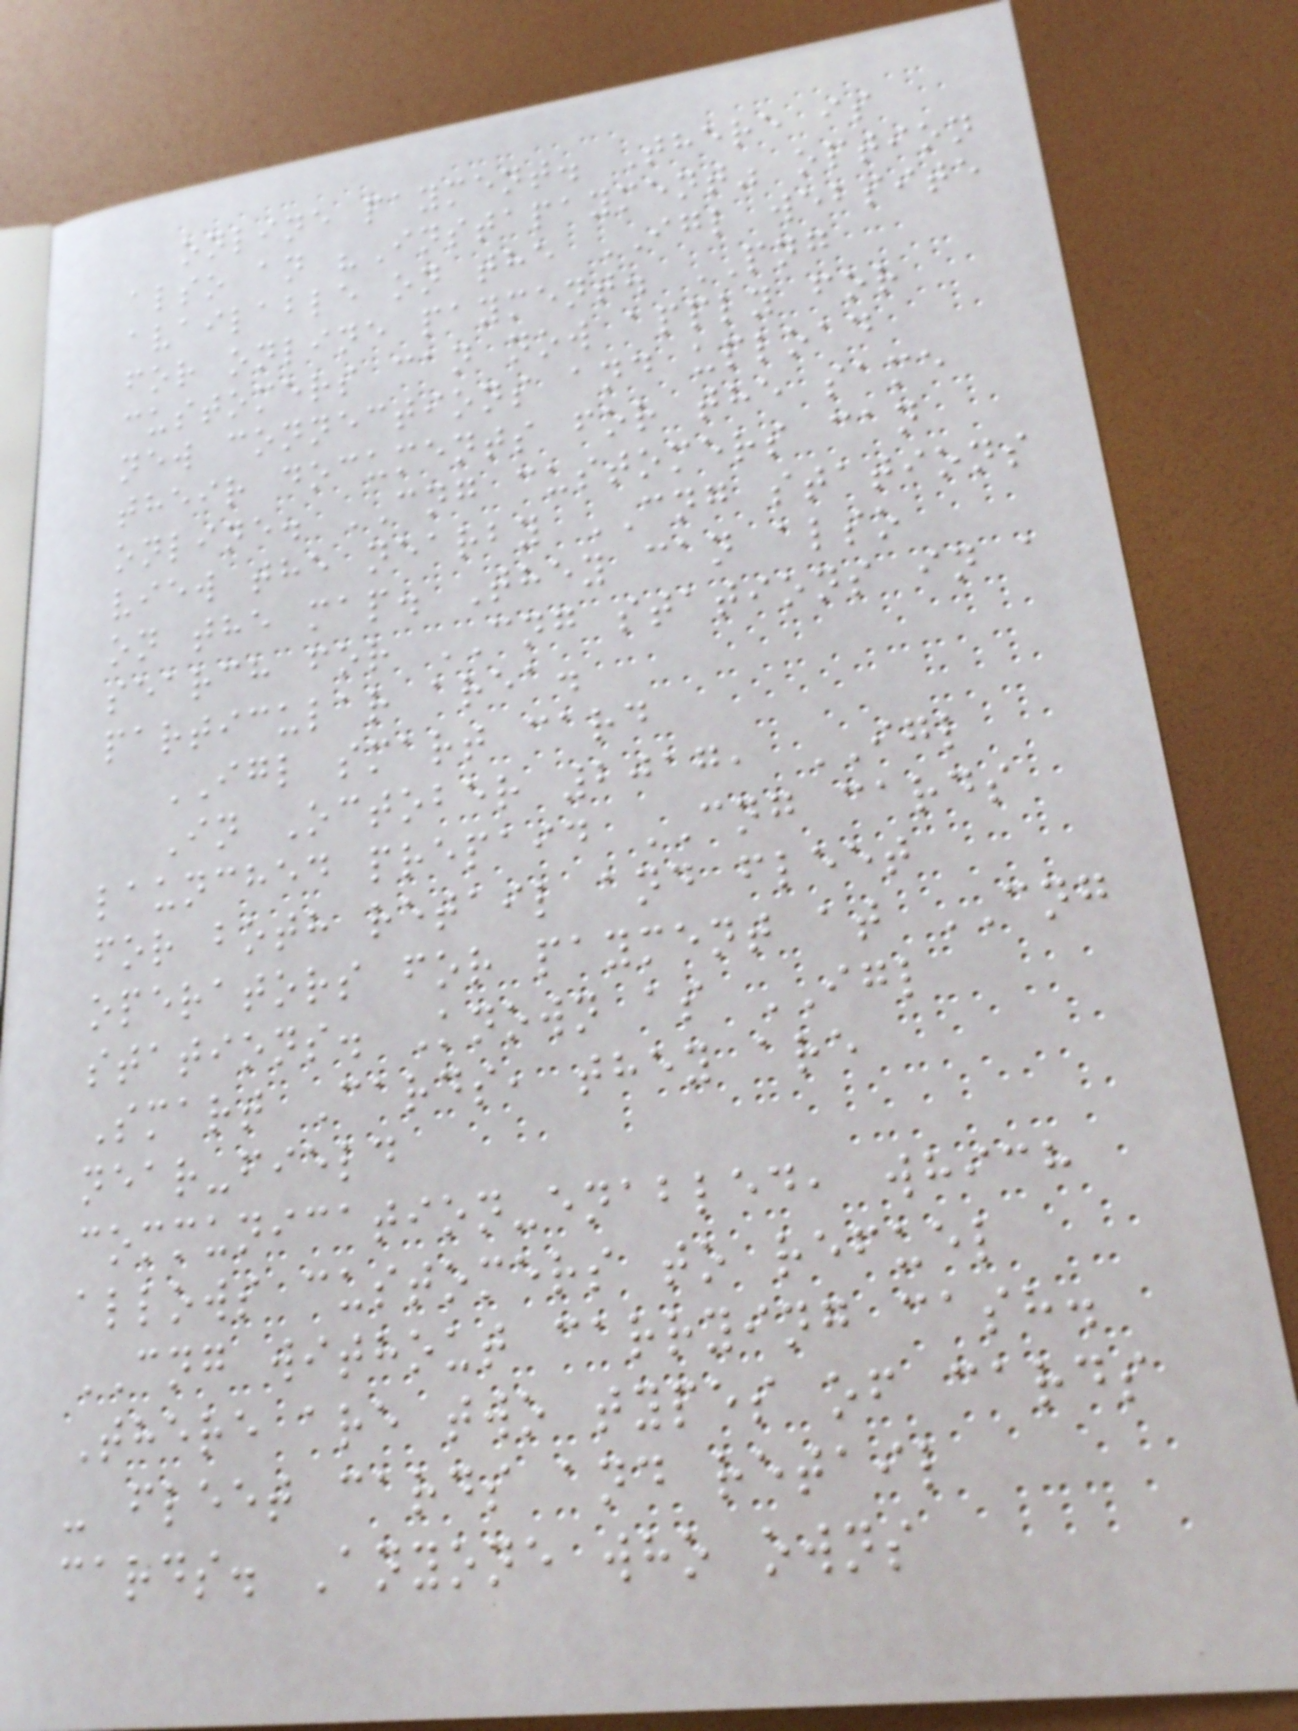online payment. There is
also an "Instapayment" option
available on the IGL website
for online payment. PNG
customers can now apply for
new connections and upload
their documents for the same
online. CNG customers can
view the nearby CNG stations
on the map. They can also
search for CNG stations in a
particular area.
IGL smart card
In October 2017, IGL
launched prepaid CNG cards
for both retail and fleet
operators for payment at CNG
stations. Known as IGL
Smart Cards, they are
near-field
communication-enabled, which
allows customers to refuel
CNG without carrying cash.
There are two types of cards
- fleet cards and retail
cards. Anyone who owns
